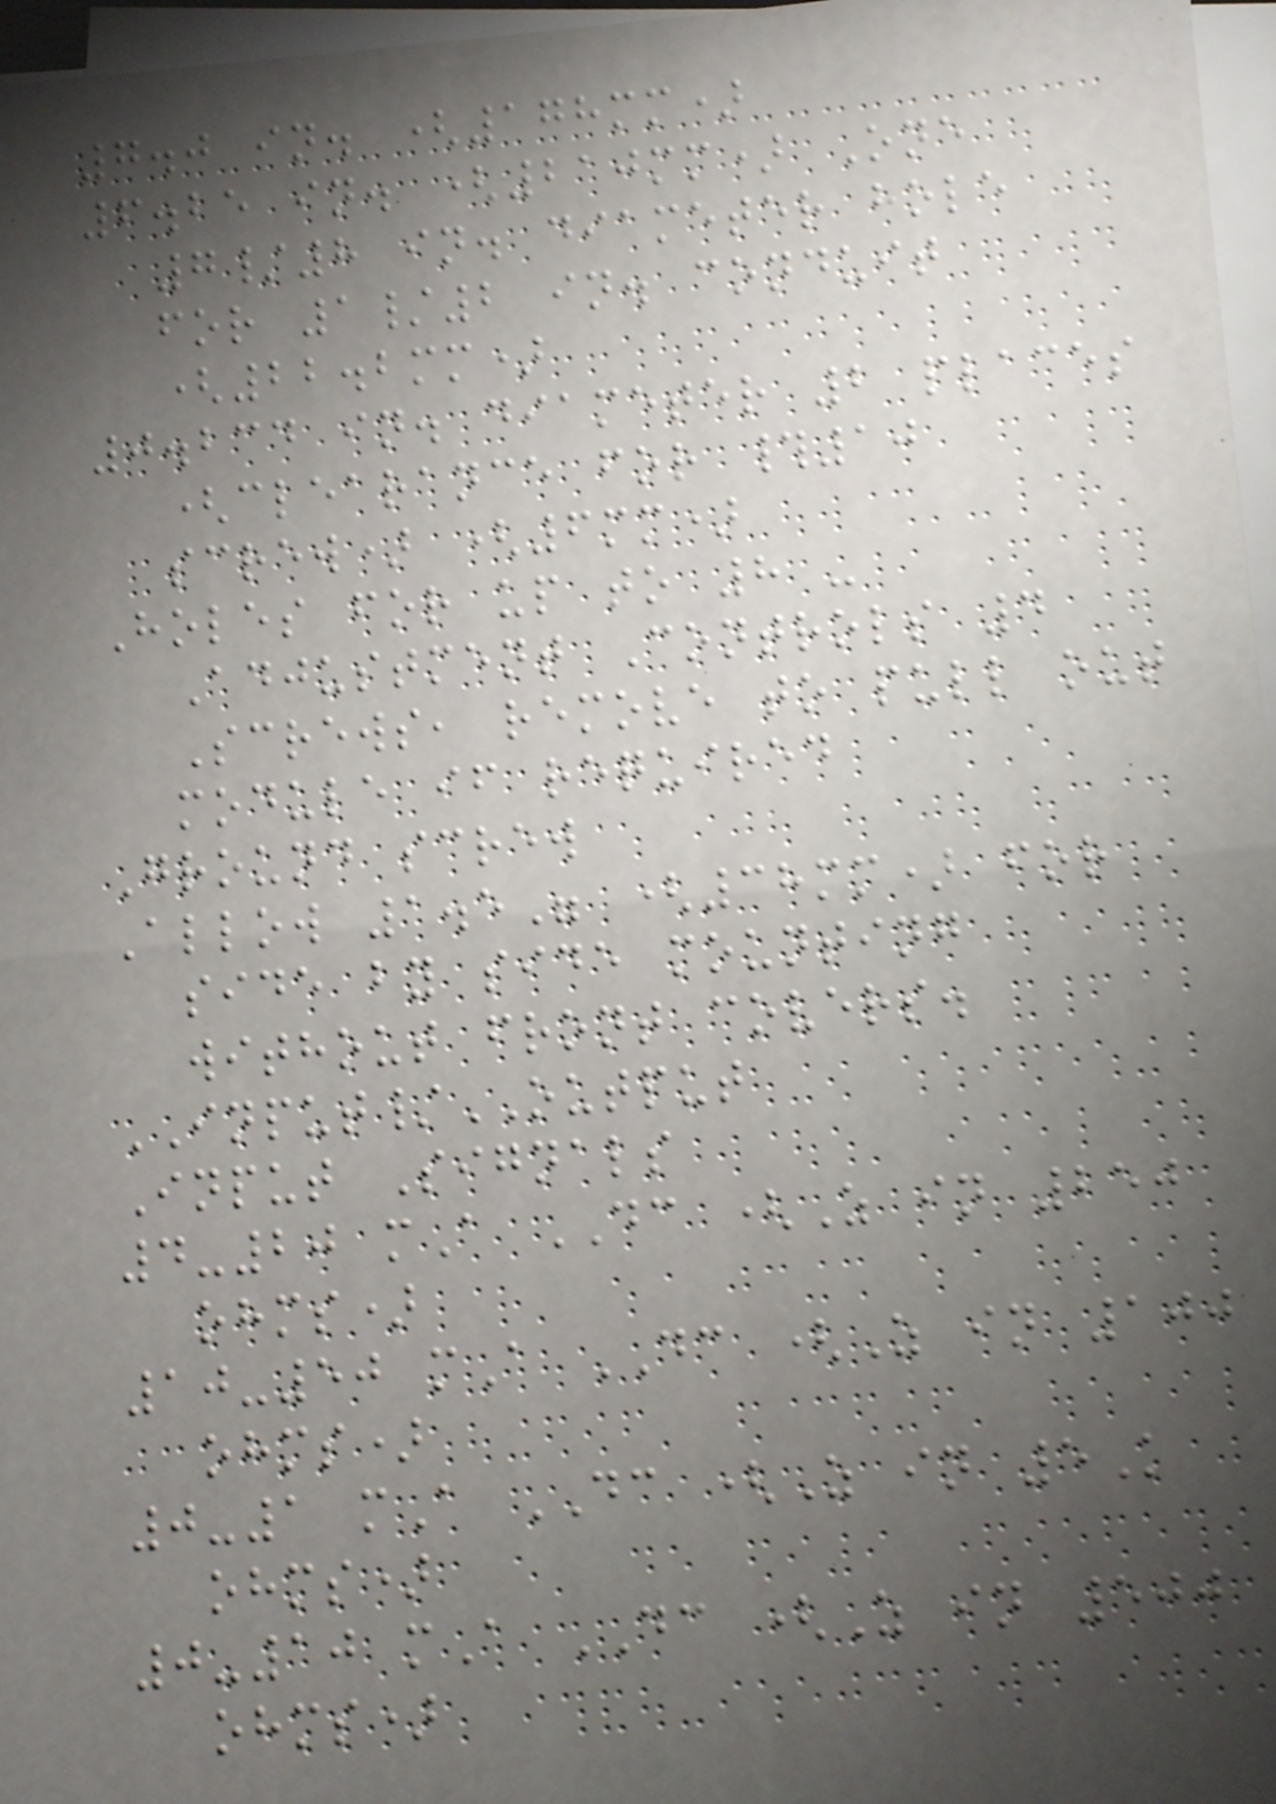7.0 in. (178mm)
6.25 in. (210mm) One
7/8 in. diameter hole
for 1/2 in. conduit
(22.2mm)
0.234 in. diameter 2 places
(clearance for #10
screw) (6mm)
Holes for up to 8 -
Adjustment Controls 4
Screws, remove to pull out
module if required
Ground screw
Allow 1.5" (38mm) for
side by side mounting
without front covers.
INPUT/OUTPUT
Input Signals
4-20 mA DC (Z in 250
ohms)
10-50 mA DC (Z in 100
ohms)
0-1 mA DC (Z in 5K
ohms)
0-10 mA DC (Z in 500
ohms)
